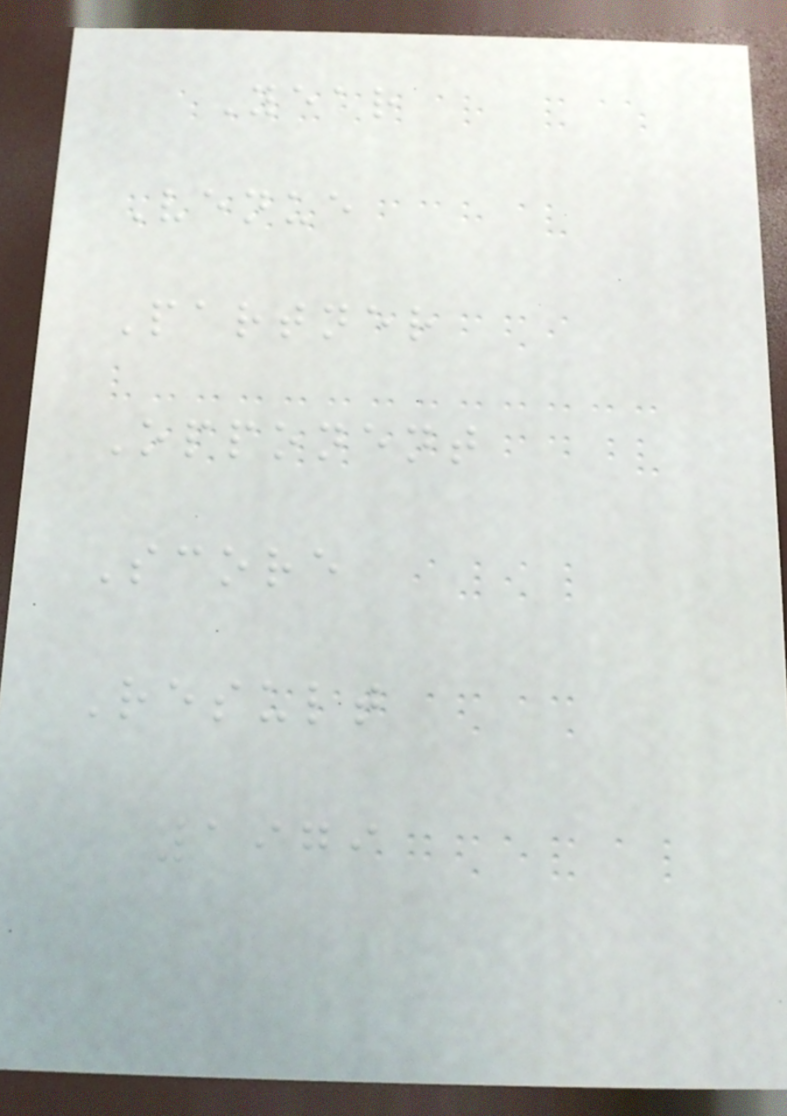Year
Venue
Partner
Opponent
Score
Result
1979
